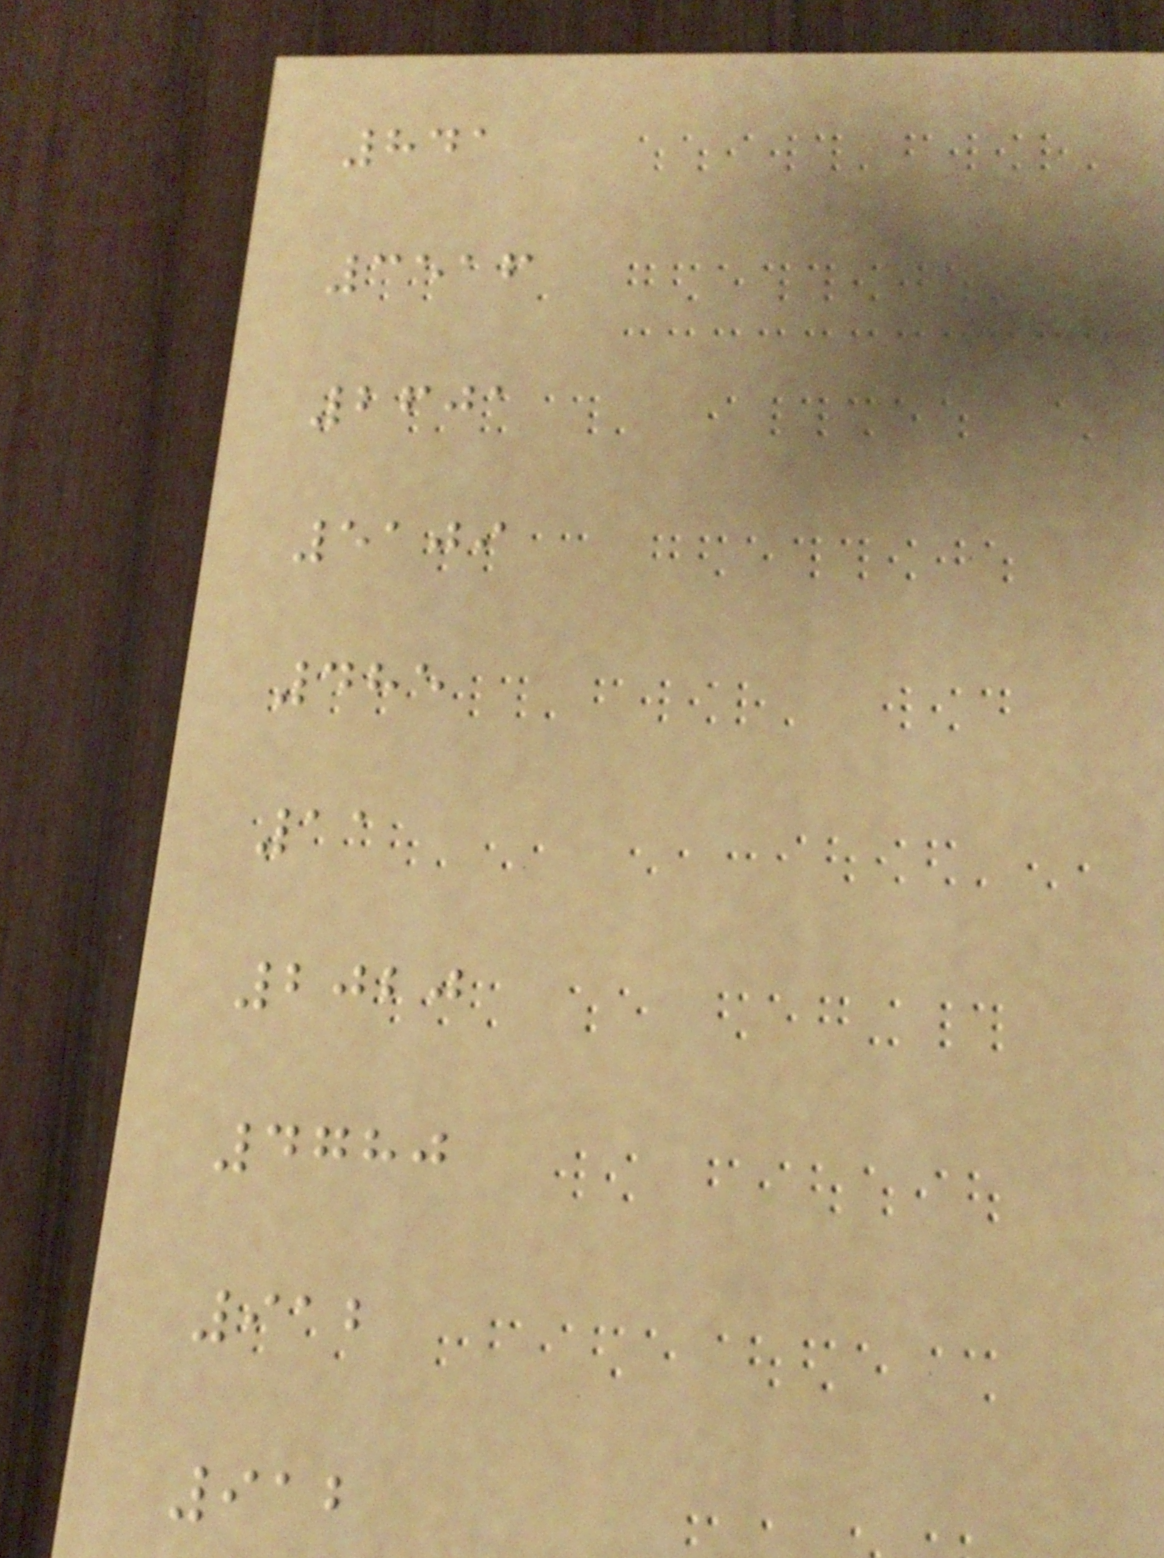841
3516
2601
5109
485
11
2020
4780
912
912
